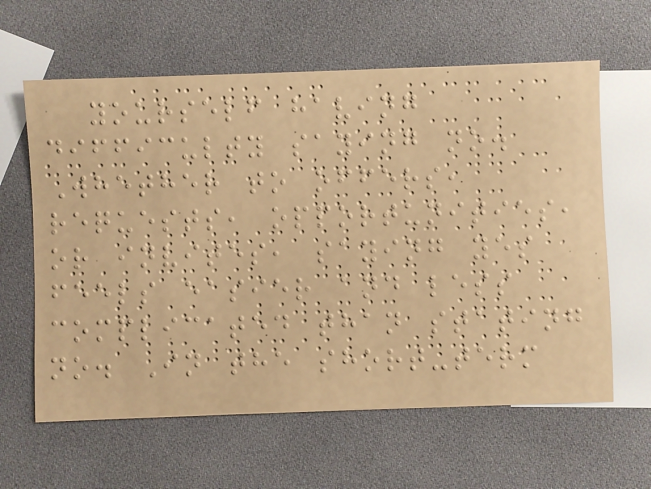yourself having
difficulty saying no.
Whether to offers,
requests, opportunities,
or invites, saying yes
feels easier and less
complicated than stating
no. In the short-term
